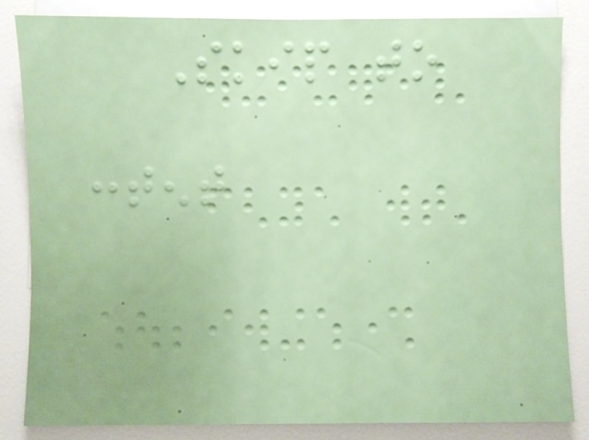Skip to
content
